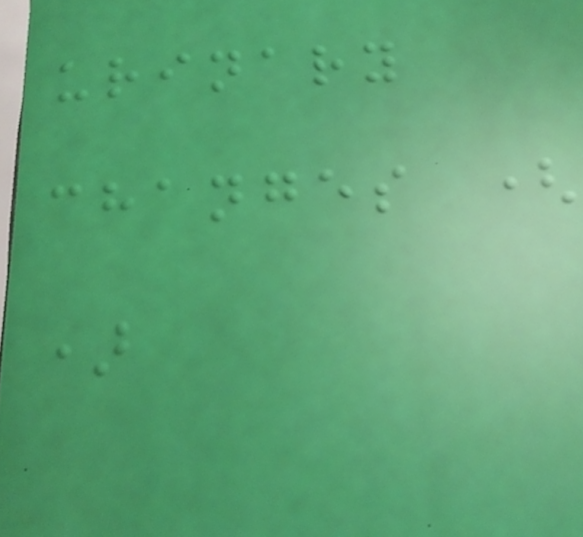urinary
changes (
)
